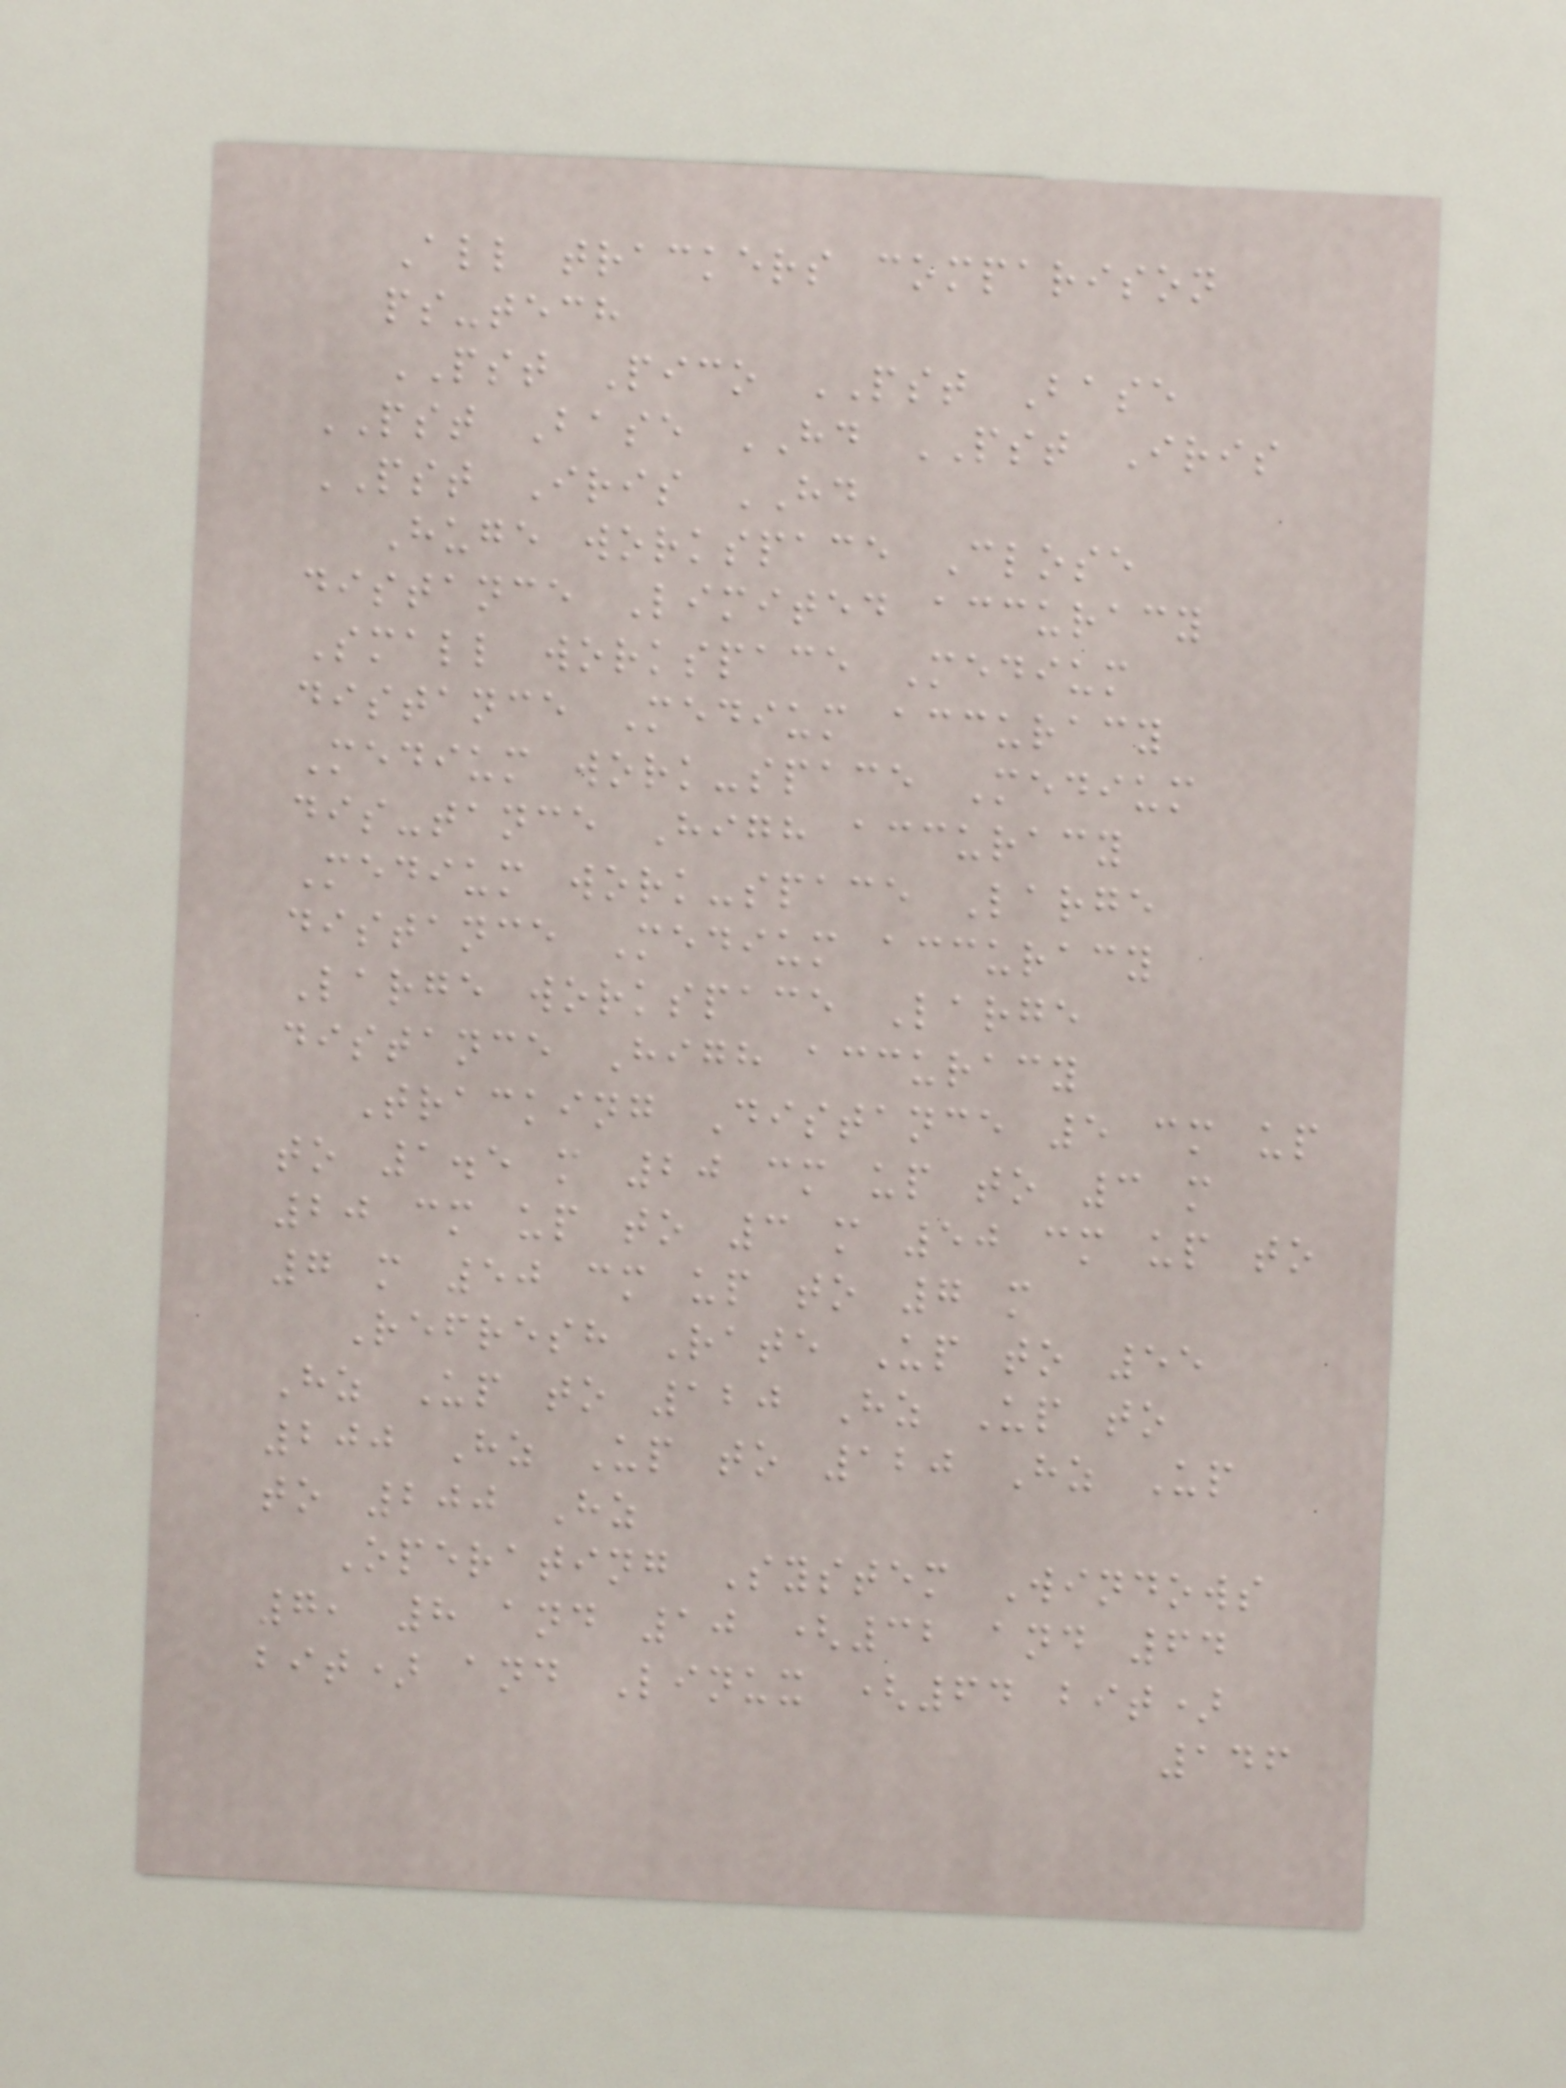All trackers comparison
ps-tech
PST Pico PST Base
PST Base HD PST Iris
PST Iris HD
Huge workspace Close
distance Limited accuracy
Small workspace Medium
distance Medium accuracy
Medium work-space Medium
dis-tance High accuracy
Medium work-space Large
distance Medium accuracy
Large workspace Large
distance High accuracy
Tracking Distance 5 cm up
to 1.5 m 20 cm up to 3 m
20 cm up to 3 m 50 cm up to
7 m 50 cm up to 7 m
Refresh Rate Up to 55
Hz Up to 120 Hz Up to
200 Hz Up to 120 Hz Up
to 200 Hz
Operating System Windows
7, 8 and 10 (32 and 64
bit) and Linux (64 bit)
146
